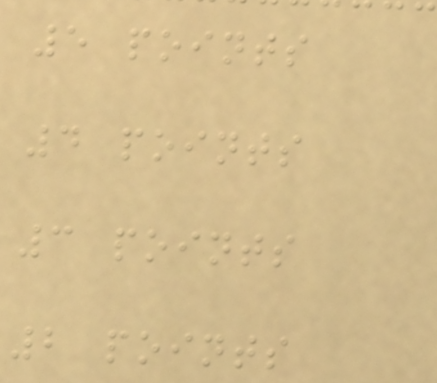5 points
4 points
3 points
2 points
